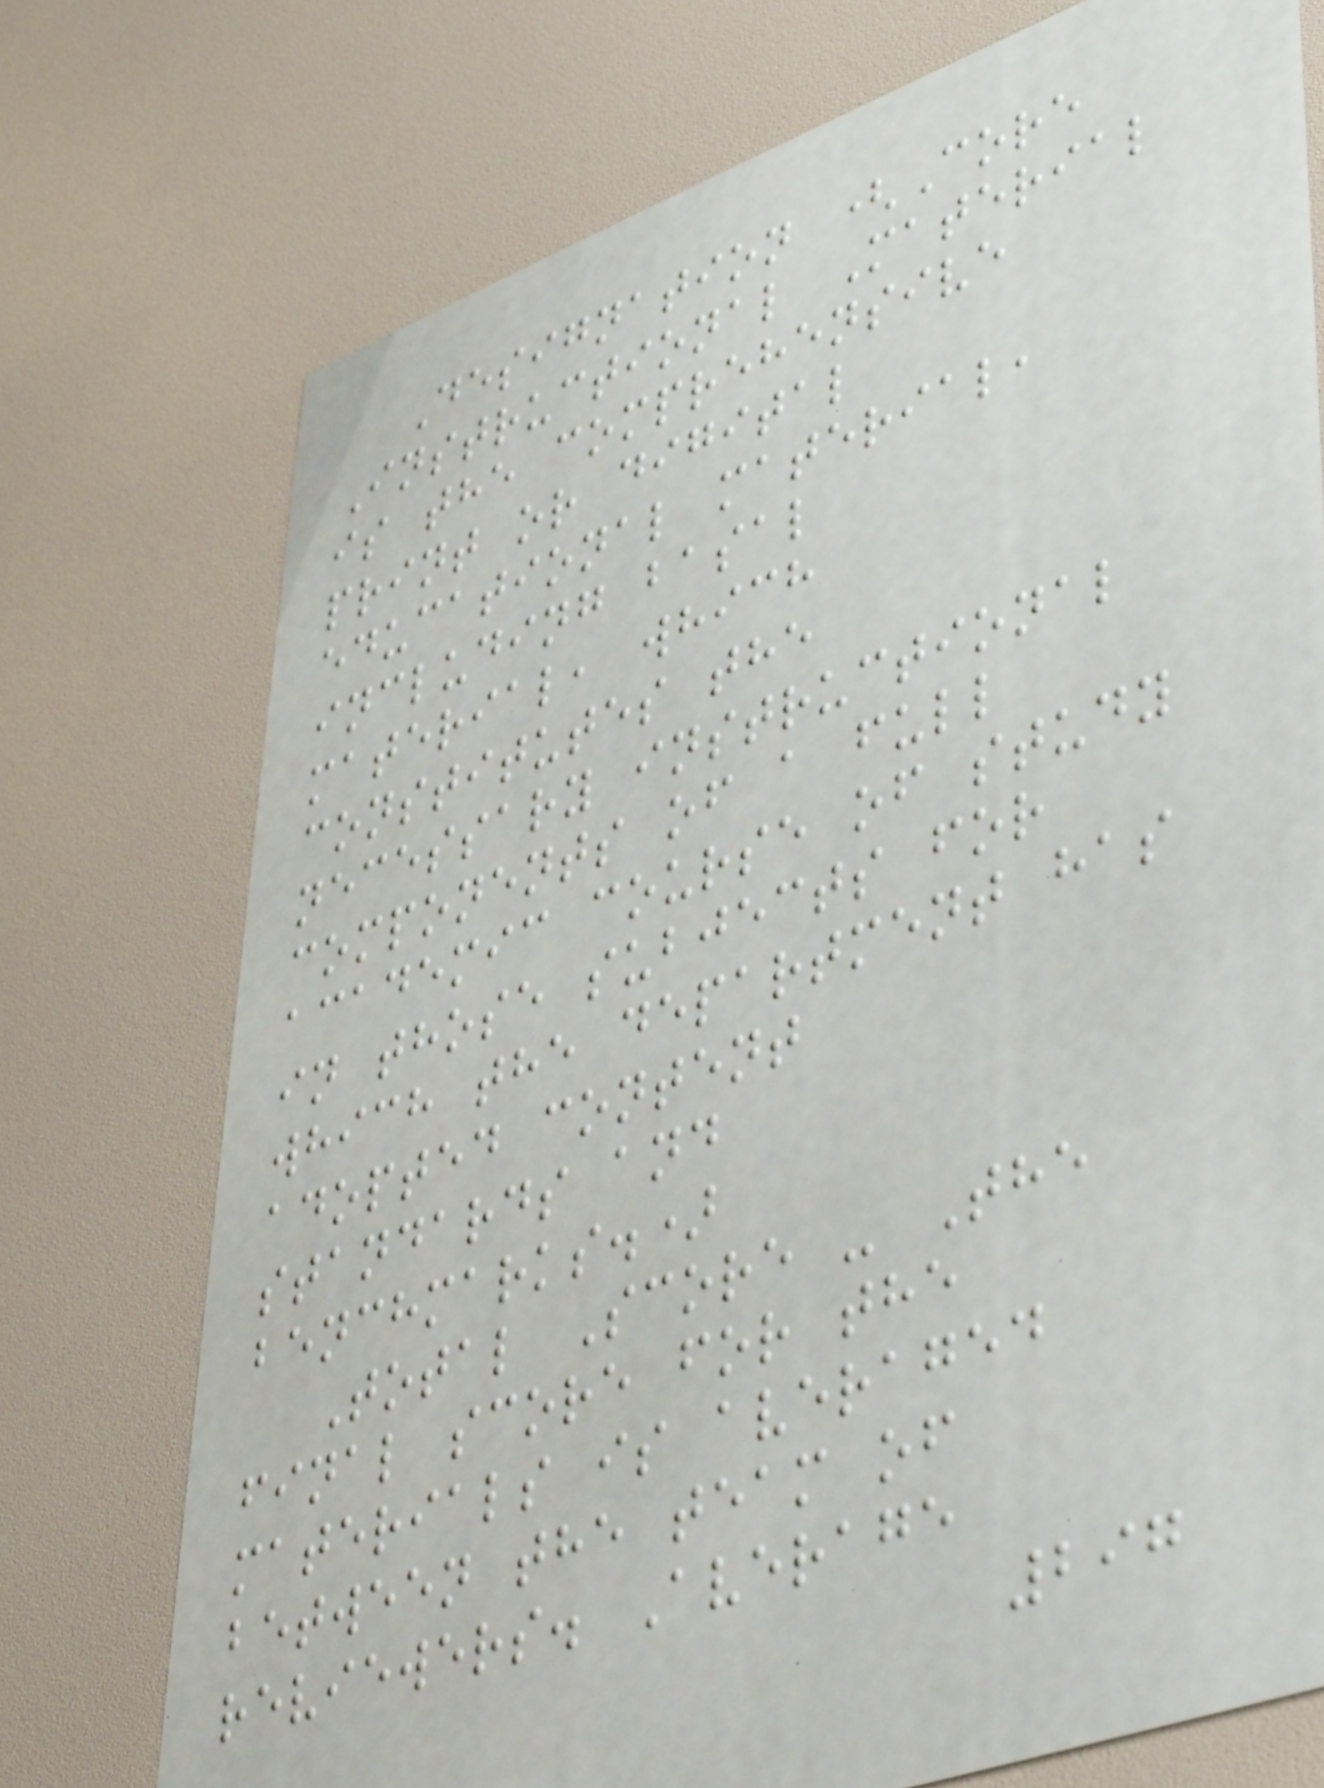Designation (Core
Instructional Material
is the comprehensive
print or digital
educational material,
including basal
material, which
constitutes the
necessary instructional
components of a full
academic course of study
in those subjects for
which the department has
adopted content
standards and
benchmarks.)
Total Score - The
final score for the
materials is averaged
between the team of
reviewers. Average
297
